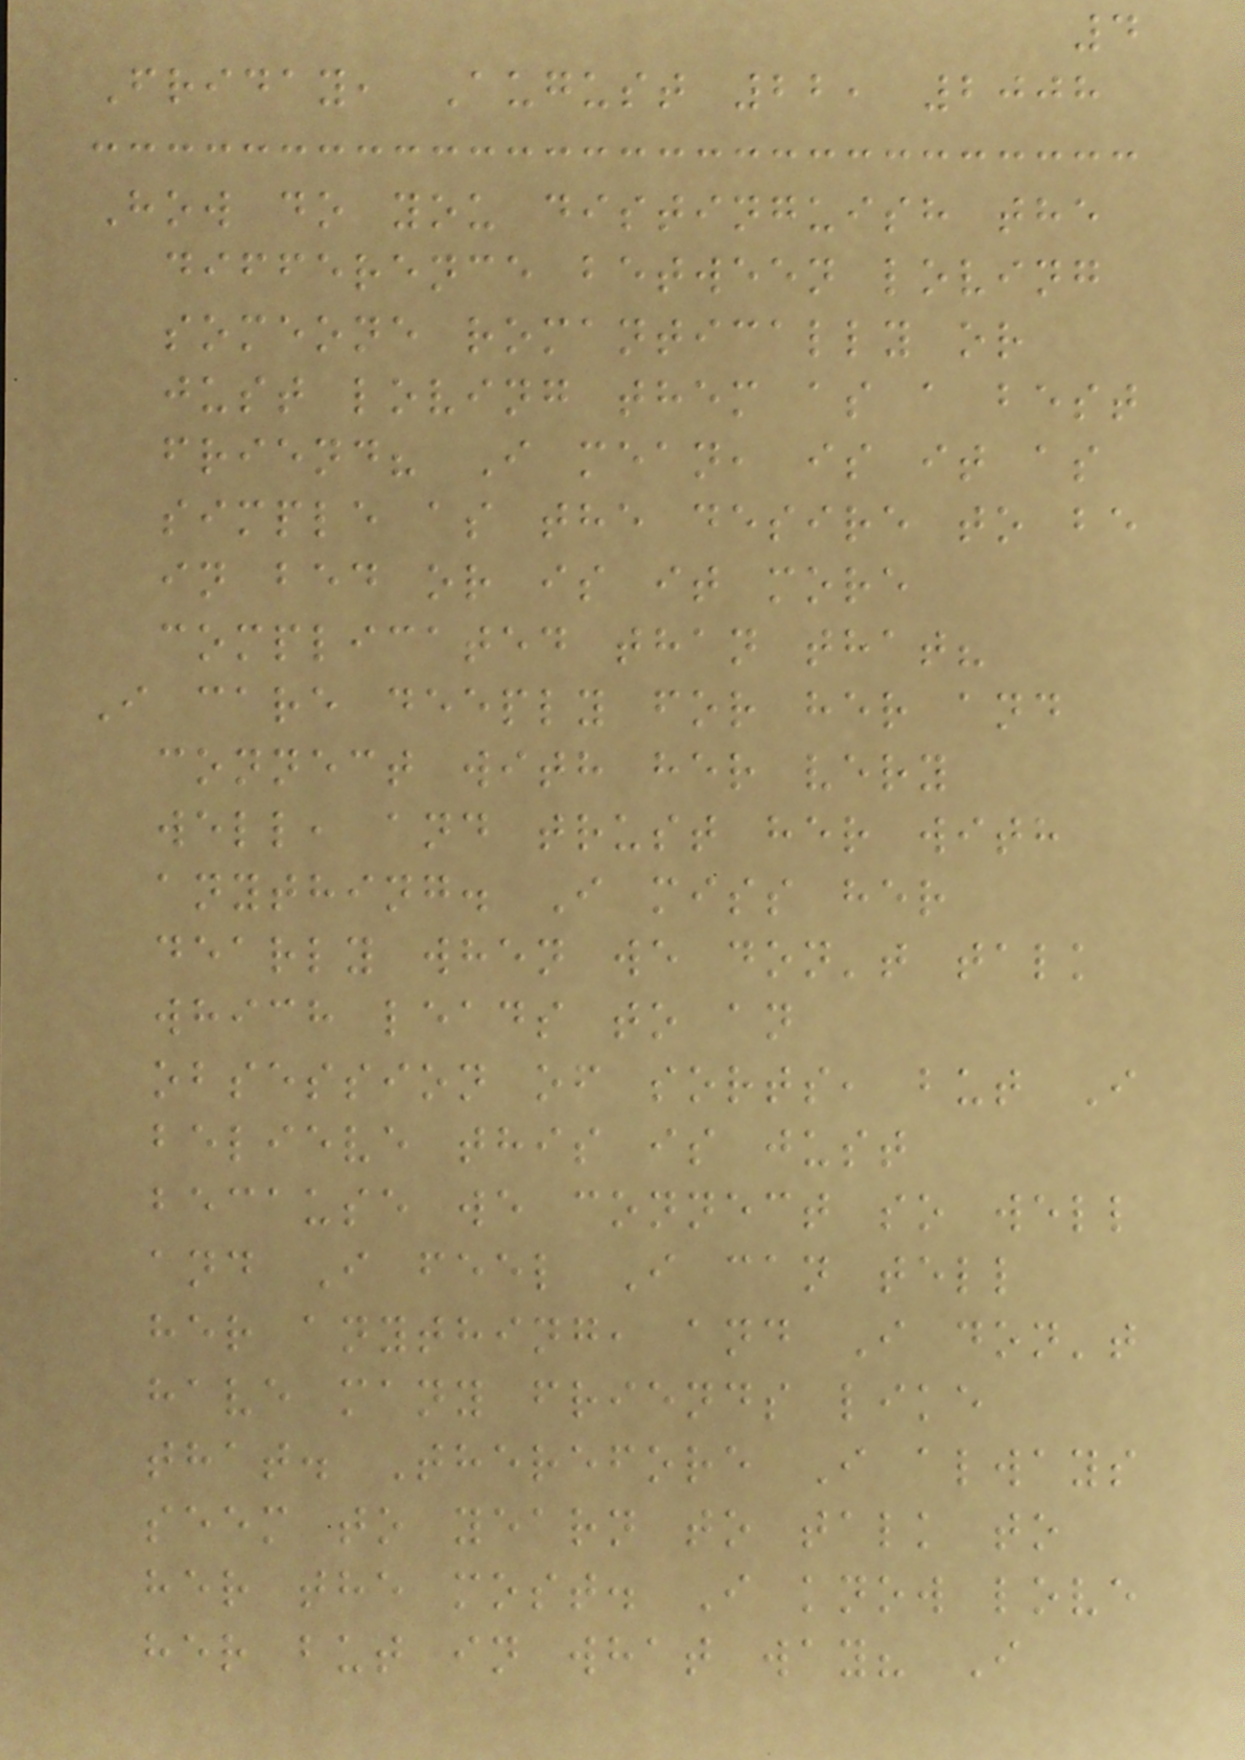4
Friday, August 22, 2008
How do you distinguish the
difference between loving
someone romantically or
just loving them as a best
friend? I mean, is it as
simple as the desire to be
in bed or is it more
complicated than that?
I care deeply for her and
connect with her very
well, and trust her with
anything. I miss her
dearly when we don't talk
which leads to an
obsession of sorts, but I
believe this is just
because we connect so well
and I feel I can tell
her anything, and I don't
have many friends like
that. Therefore I always
seem to yearn to talk to
her the most. I know love
her but in what way? I
